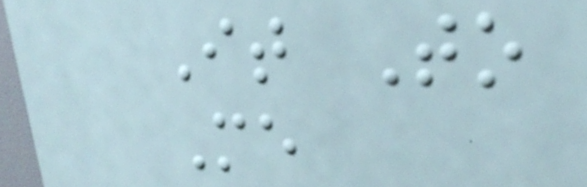It To
Me
